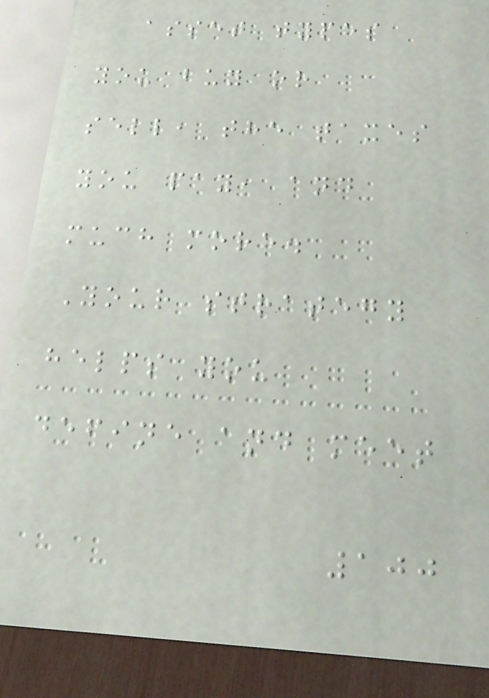asset types
you buy or
sell, the taxes
you pay, and
much more.
Your strategy
helps you
define and meet
100
